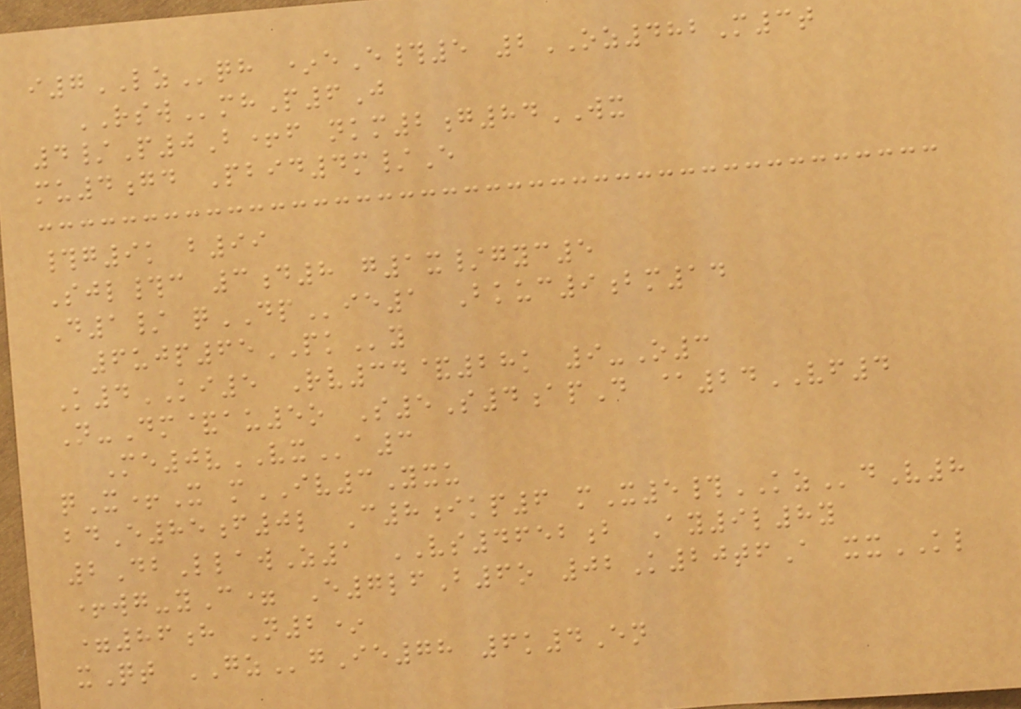i7LZqh *eE#5 2OZ482M3t
RSWmhP6J
4/P0B+f nkm2g84WX
mu4gd Pbid4m/E
#g9k b99
Sjl#c 3d8 g1x/gyc5
D1/ qDPie1 Bkuc9bm14
6ujp65PKy
K4KI5 Rv34&28k 9-O3
N-Dm&au5o S5S4apD @24VF4
Me0vVXa3
qX+X mIV3Yxu
bdE85f0l C8ikp6 mX5#KZdV8
2DbLlawZ1 VS4652b Ay9l8y
+wg-yC= E7lfB6o 02K20tfA xxKL
=86h N2*
xQt GZgIe78 6k4En
